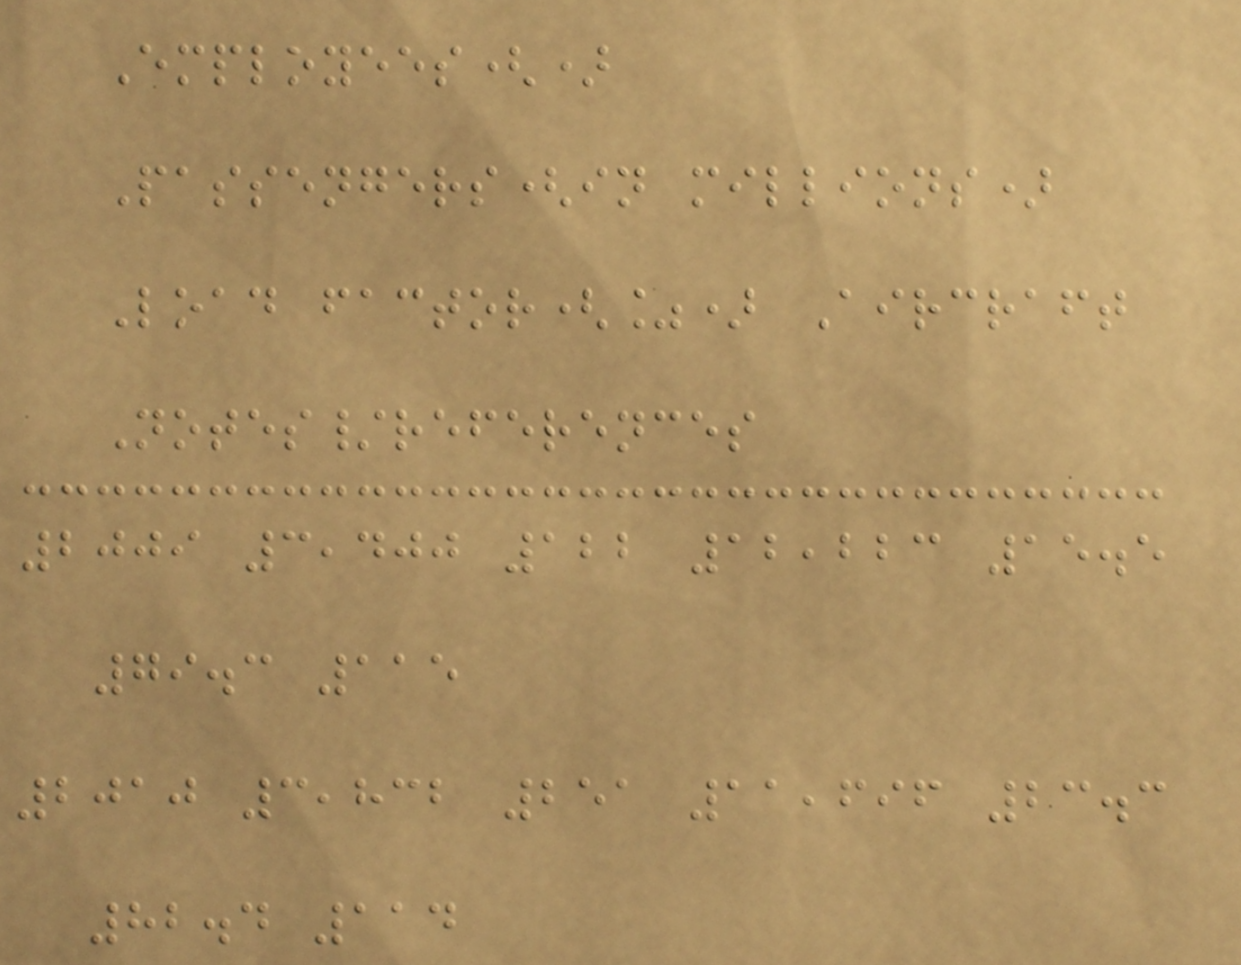Employees()
Passengers(in millions)
Load factor(%) Aircraft
Notes/references
2009 3,400 122 12,223 15.5
79.3 115
2010 3,832 251 11,696 23.3
82.4 114
